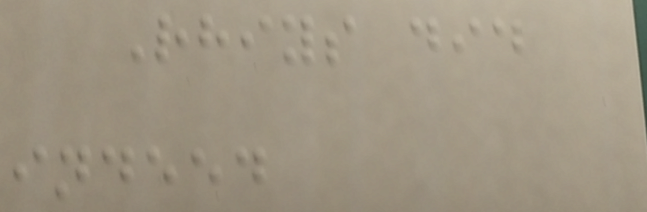Rhiys did
indeed
